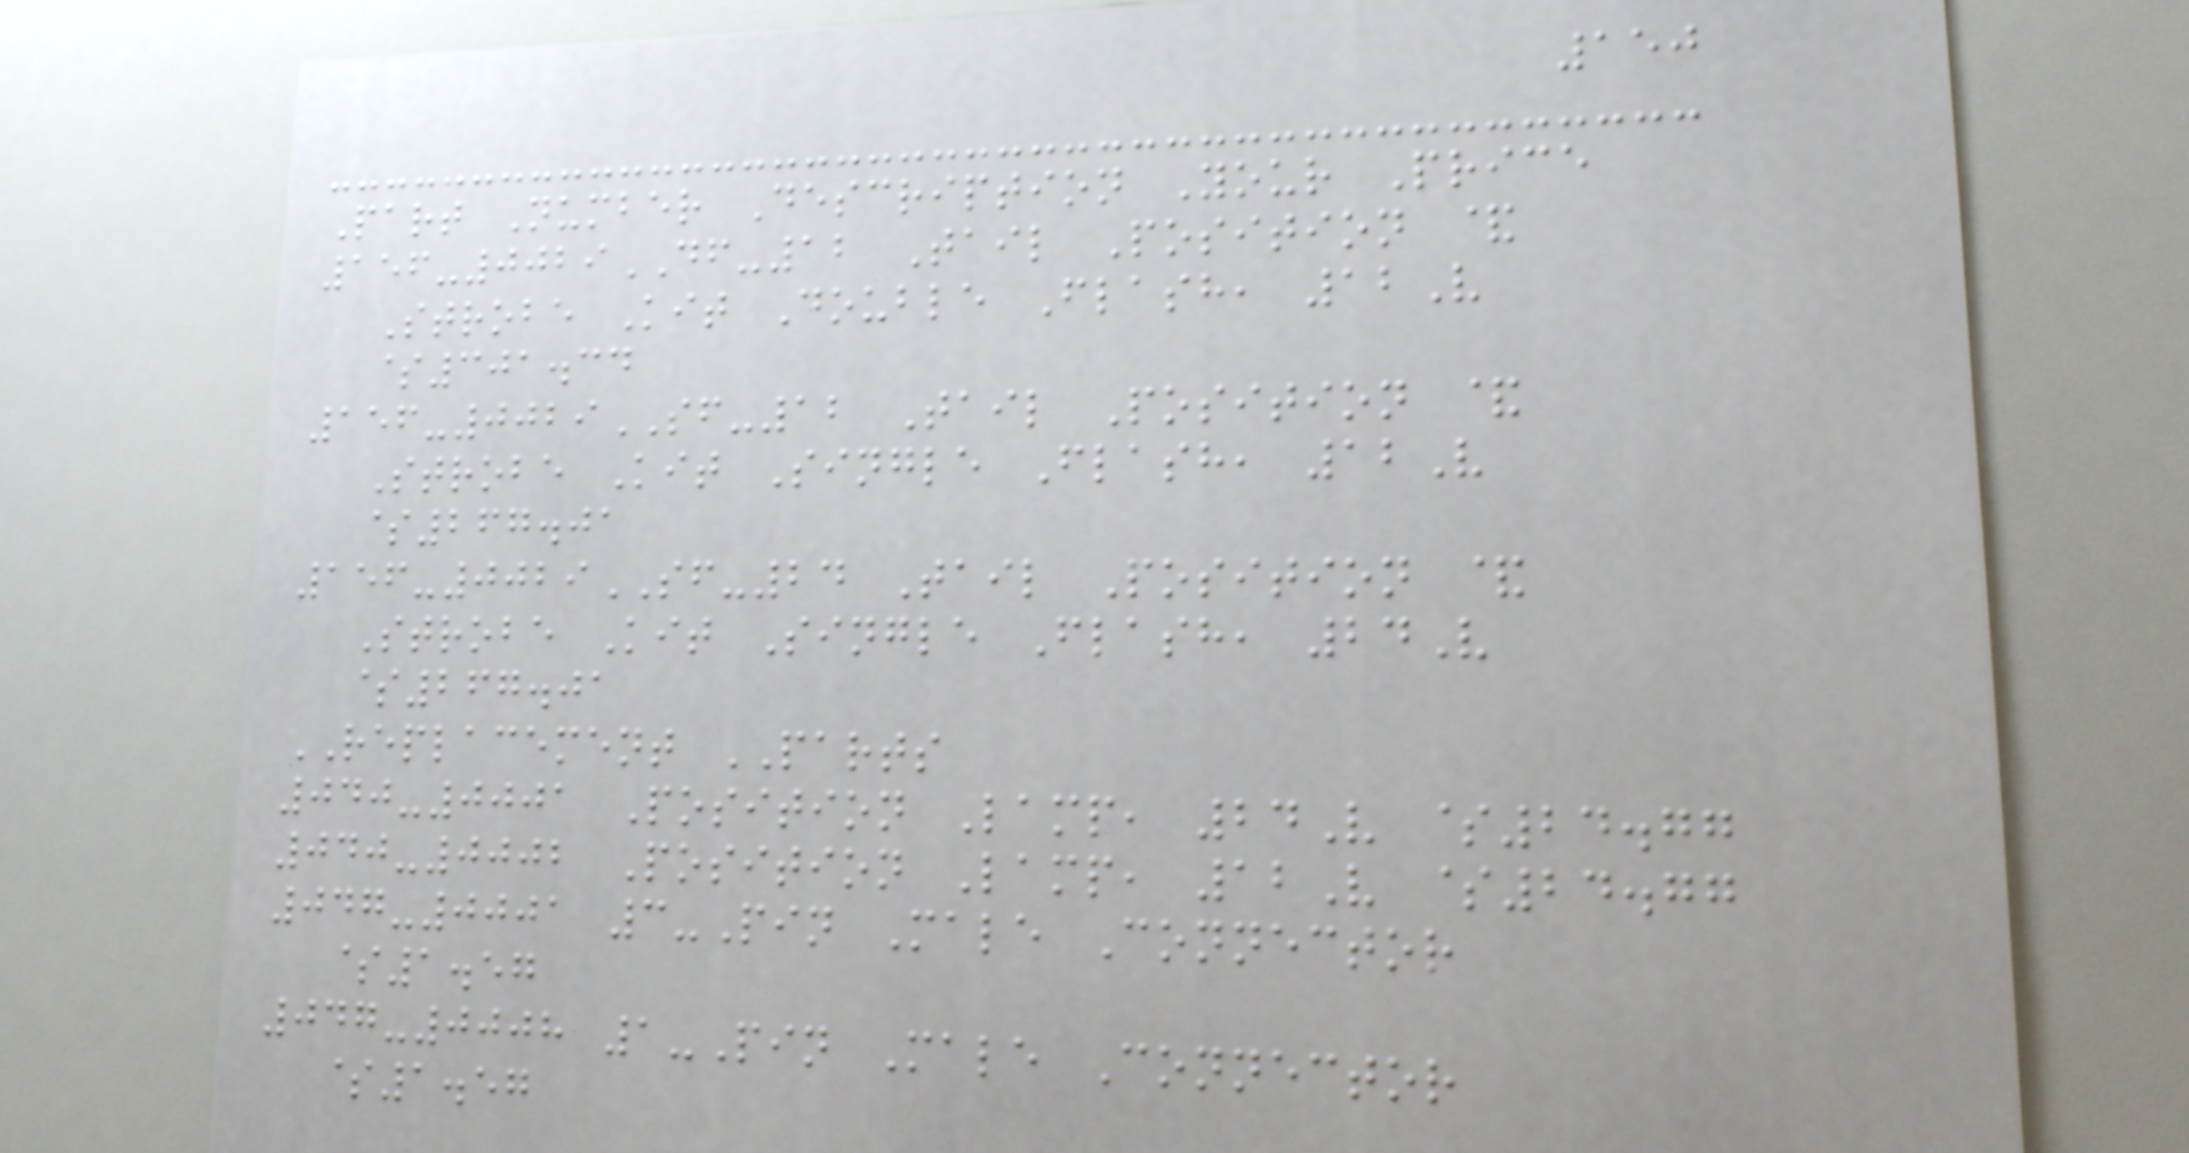150
Part Number Description Your Price
156-0029DF-12 Tail Position &
Strobe Kit Double Flash, 12V
$301.34
156-0029SF-12 Tail Position &
Strobe Kit Single Flash, 12V
$267.01
156-0029SF-24 Tail Position &
Strobe Kit Single Flash, 24V
$267.01
REPLACEMENT PARTS
040-0001 Position Lamp, 24V $24.77
040-0002 Position Lamp, 12V $24.77
047-0001 3-Pin Male Connector
$1.57
047-0008 1-Pin Male Connector
$1.57
